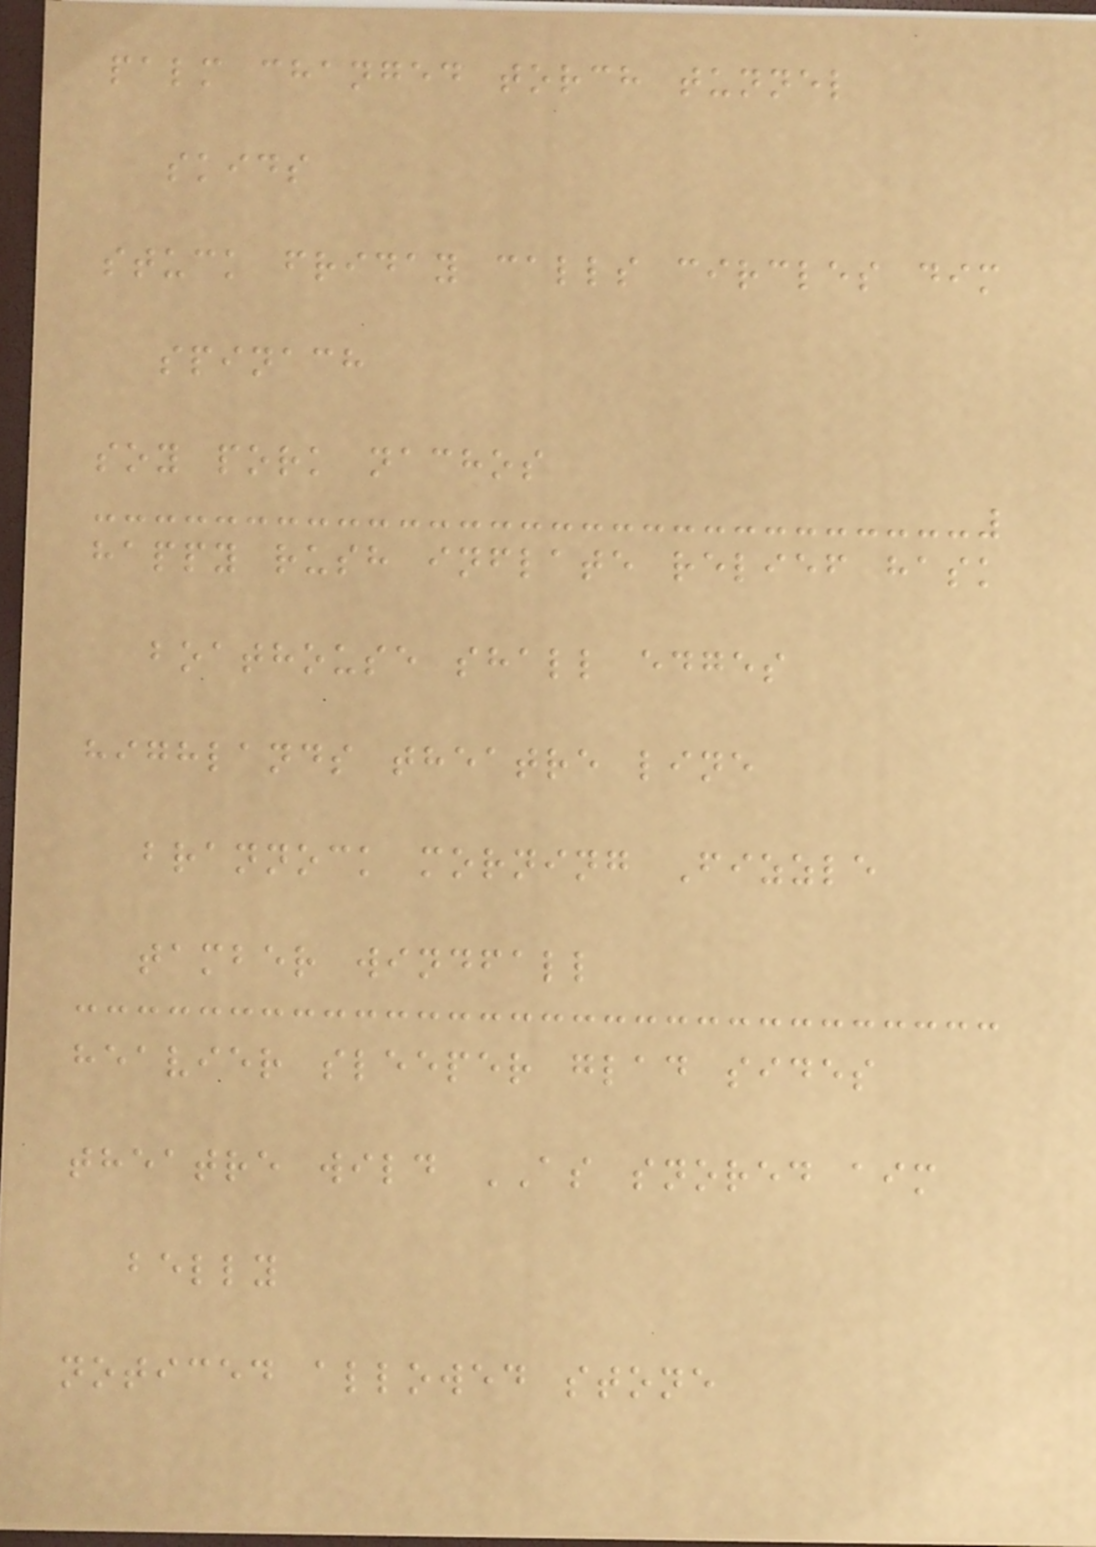palm changed torch tunnel
skids
stuck friday calls circles dim
spinach
soy pork nachos
happy rush inflate relief hask
boathouse shall edges
highlands theatre line
brannock morning Fizzle
tamber windfall
heavier sleeper glad sides
theatre wild AS snored aim
belly
noticed allowed stone
